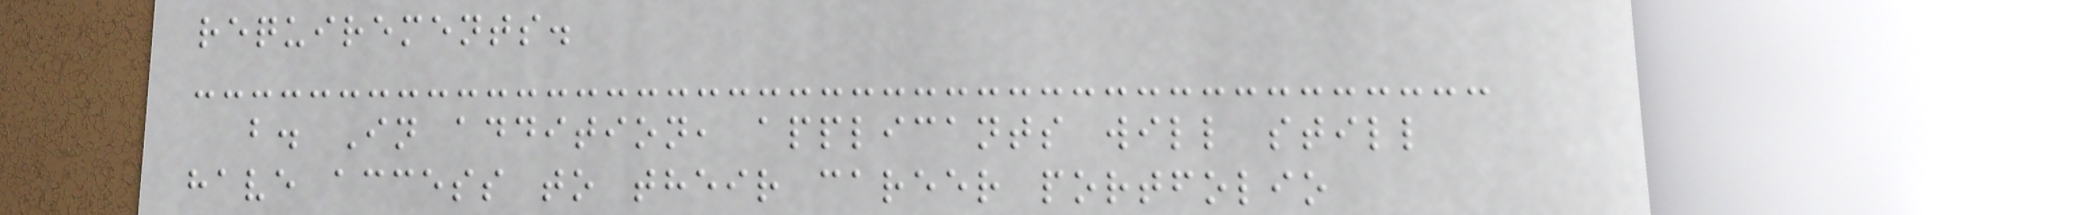requirements.
b. In addition, applicants will still
have access to their career portfolio
